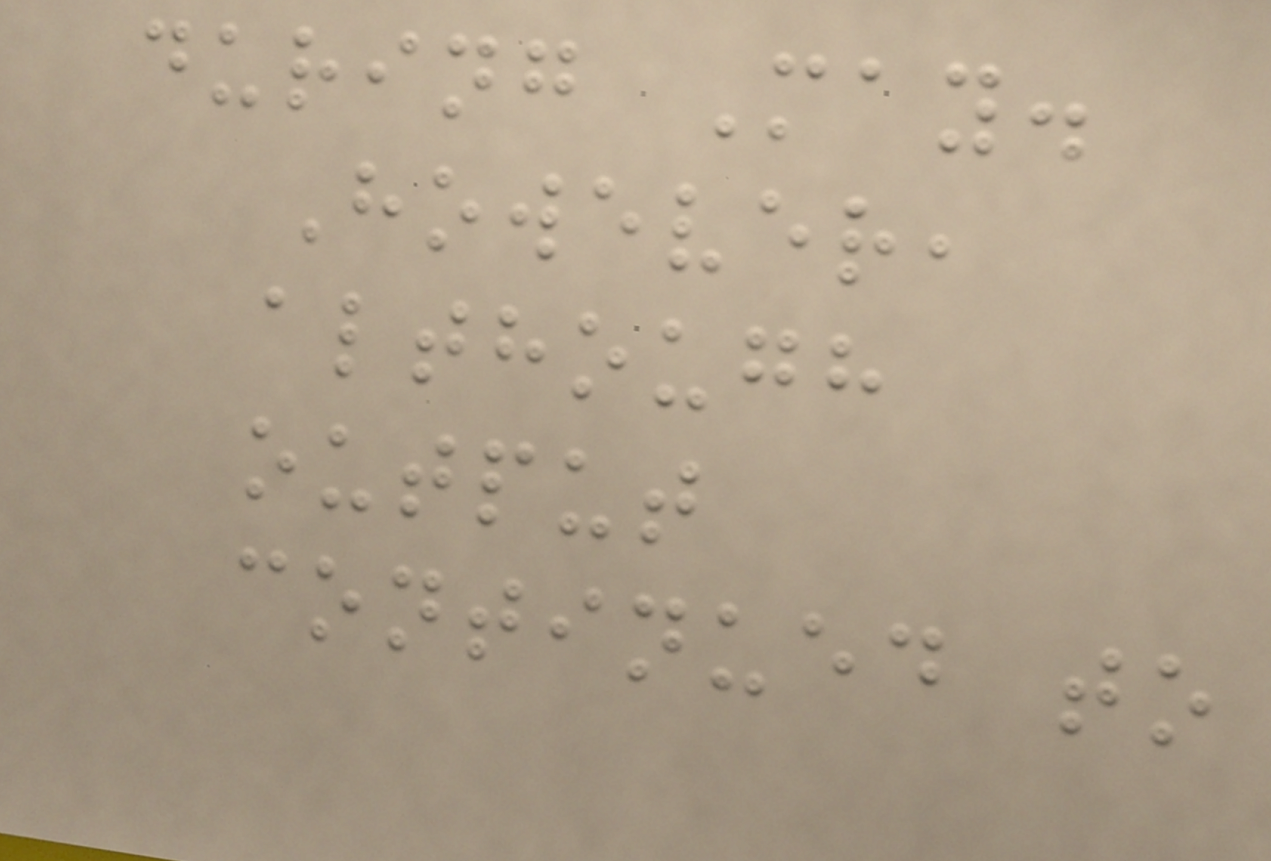during May.
However,
although
output
continued to
